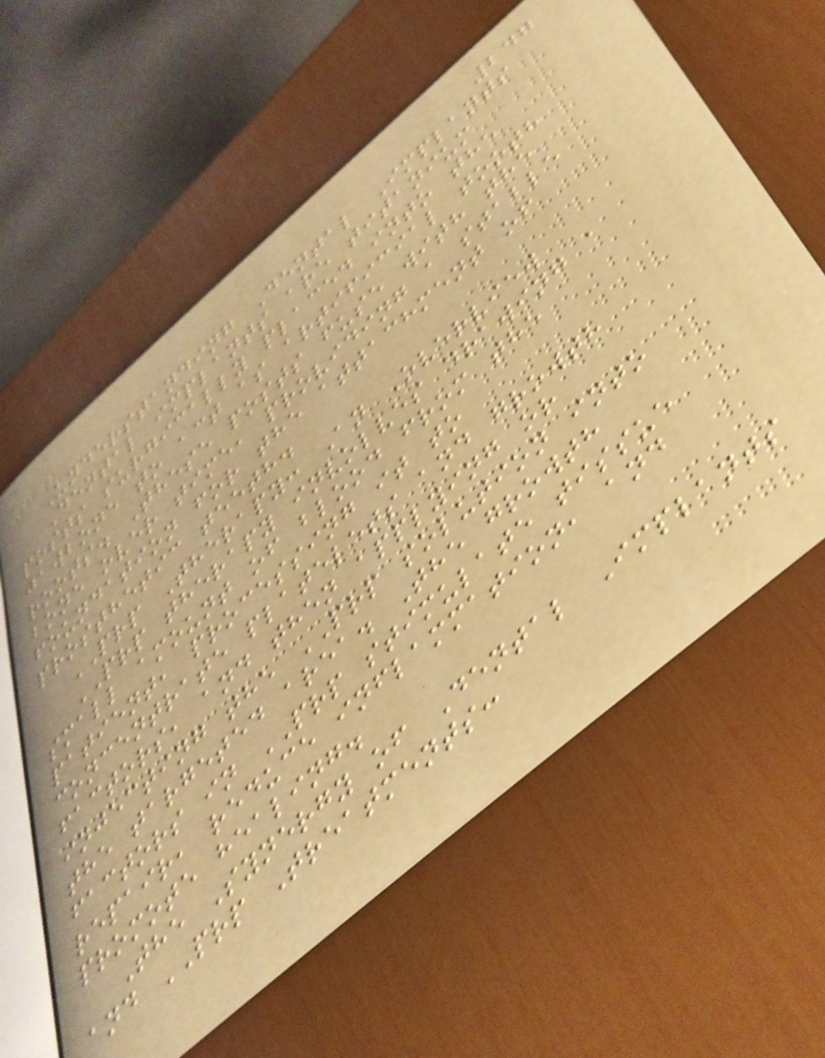247
Understanding Dental Implants
Dental implants are titanium
posts surgically placed into the
jawbone to act as artificial tooth
roots. These posts fuse with the
bone over time, providing a stable
foundation for the attachment of
prosthetic teeth.
PRP Therapy: An Overview
PRP therapy involves drawing a
small amount of blood from the
patient, processing it to
concentrate platelets and growth
factors, and then applying or
injecting the PRP solution into
the targeted area. The growth
factors in PRP stimulate tissue
repair, reduce inflammation, and
promote healing.
The Synergy of Dental Implants
and PRP Treatments:
